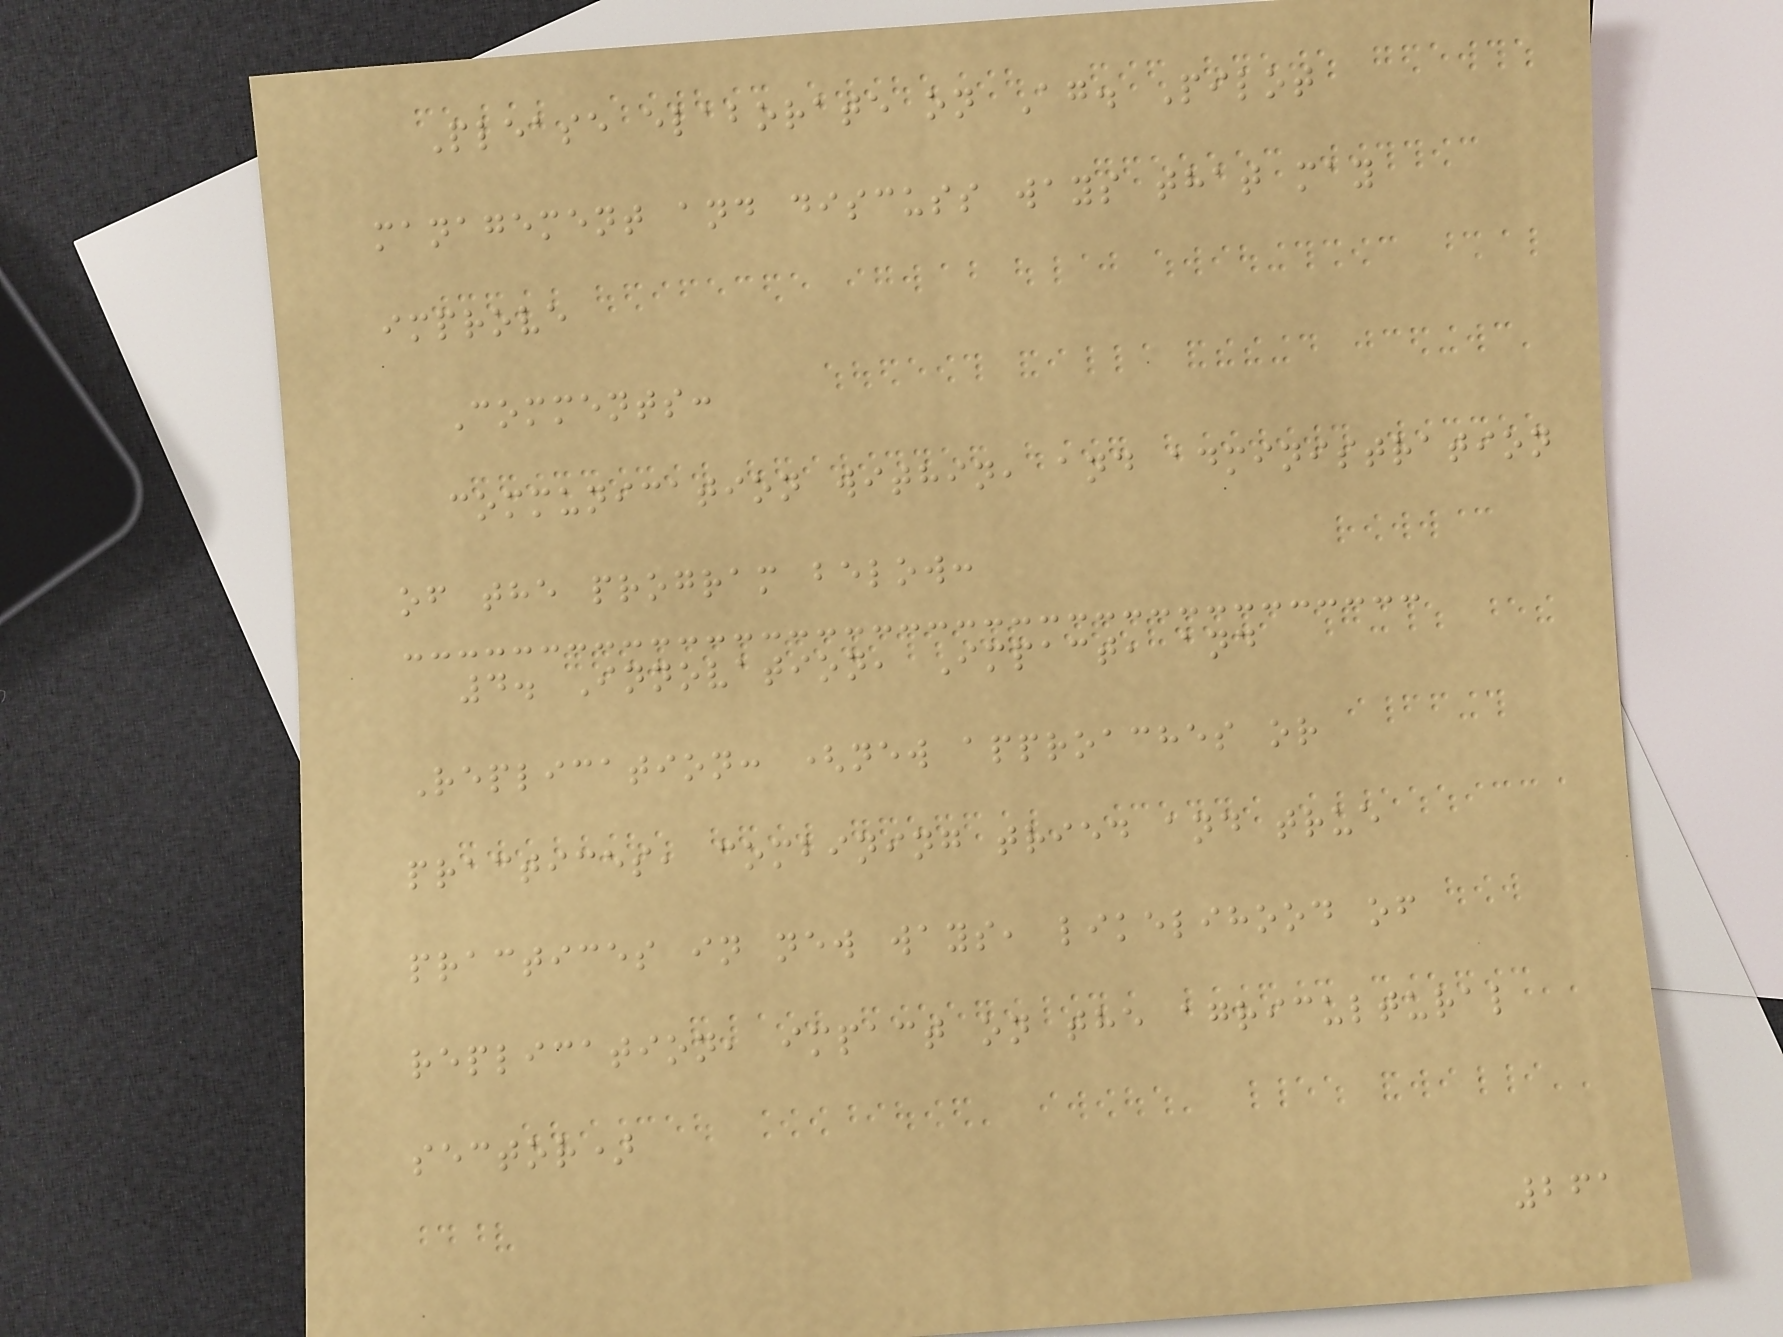Please elaborate on Ag. Pilot
management and discuss ways that may
improve
Comments:
communication within, and administration
of the program below:
4. Innovation, Impact, and
Replication: (new approaches or
practices, combining tried and true
practices in new ways, likelihood of
replication, impact on the agricultural
sector)
261
